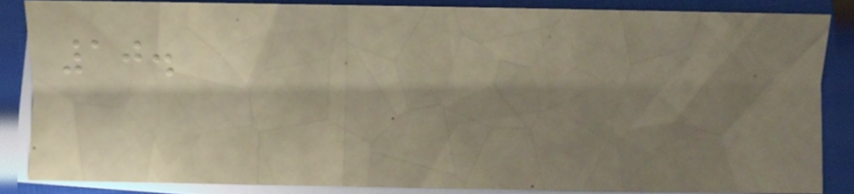10.
